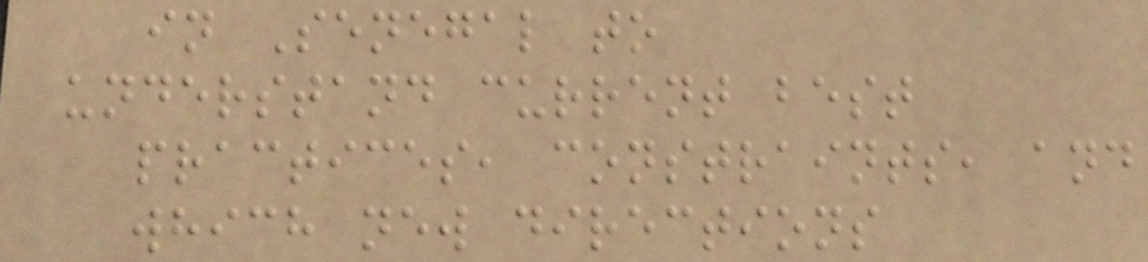in Senegal to
understand current best
practices, constraints, and
which new directions
